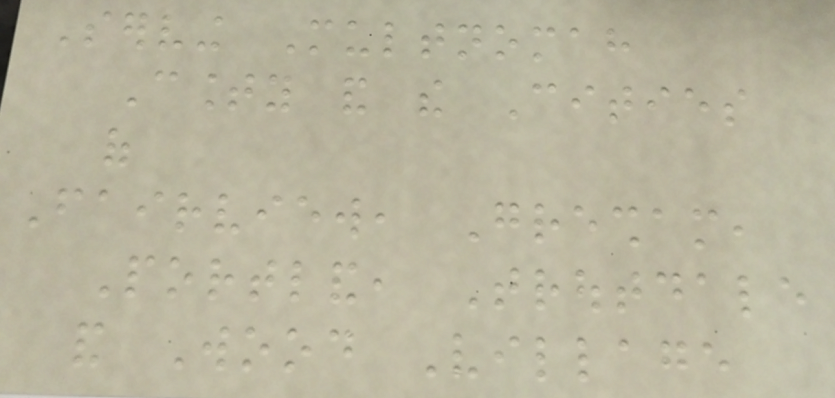Serving Multnomah
County and the Cities
of
Fairview, Gresham,
Portland, Troutdale
and Wood Village
